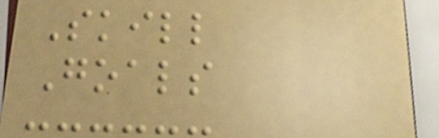Skill
Goals
